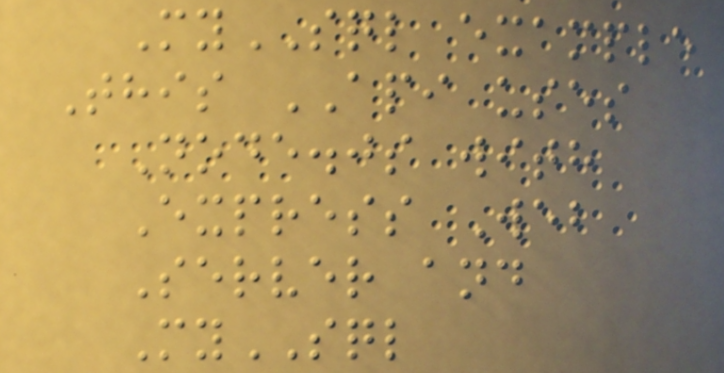MySQL example
This API uses
Node.js with
Express Web
Server and
MySQL
